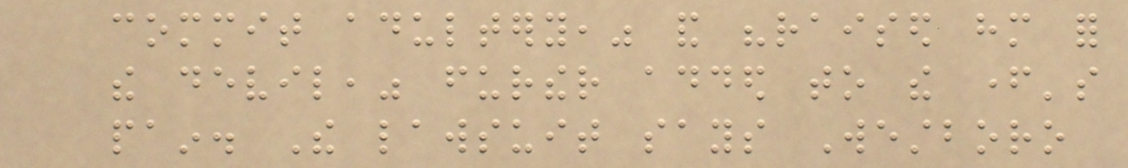commit adultery," and "raised him for
the devil," further added to the father's
pain. The lawsuit says Westboro
